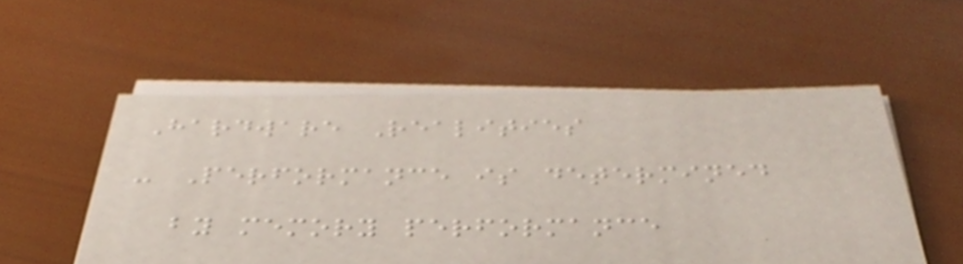Hardware Realities
- Performance is determined
by memory performance
